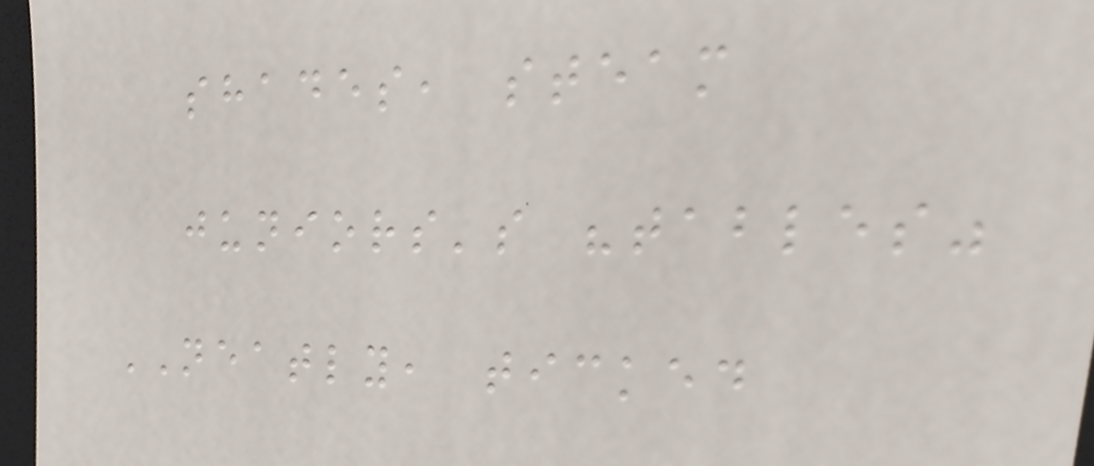shades, steam
juniors's "tables"
NEATLY, ticked
